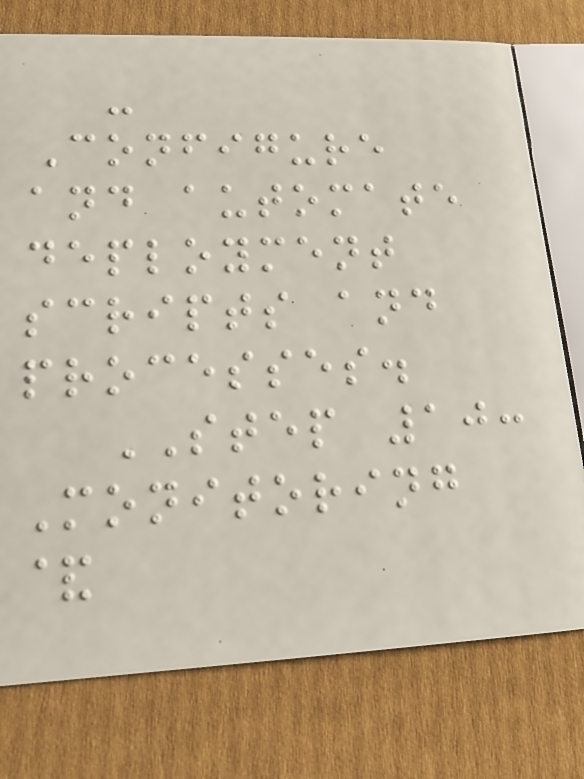-
Configure
and automate
deployment
scripts and
processes.
STEP 10:
Monitoring
&
